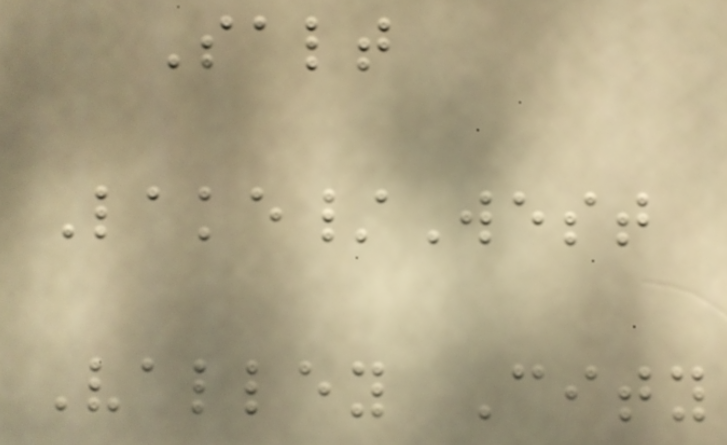Salt
Lake/West
Valley City
